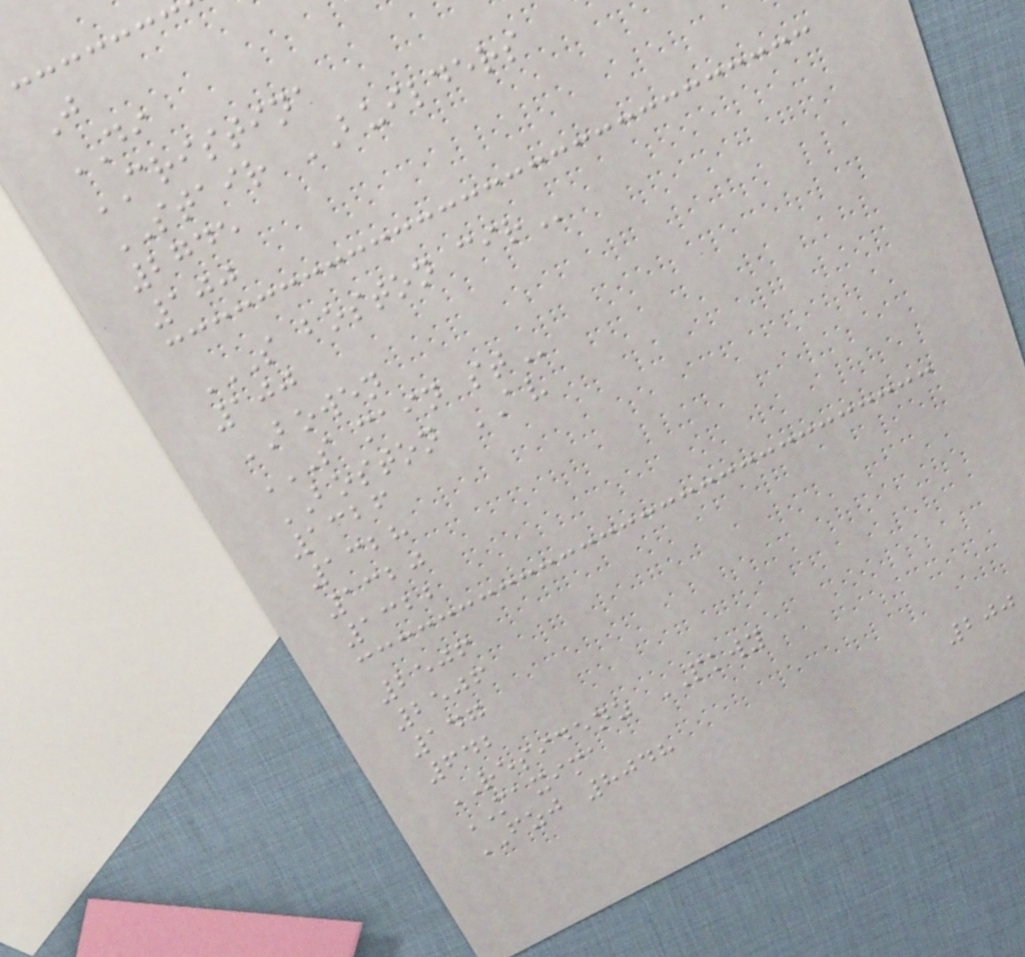J
DI
CRISTINA
STAIR BUILDERS
2745
100
S BOSTON CIR
100
BOWEN
S MAIN ST
BOSTON AV
1326
1328
1320
1322
2506
2506
147
642
RESIDENZ PKWY
MAXIMA
FZJ 8048
200
